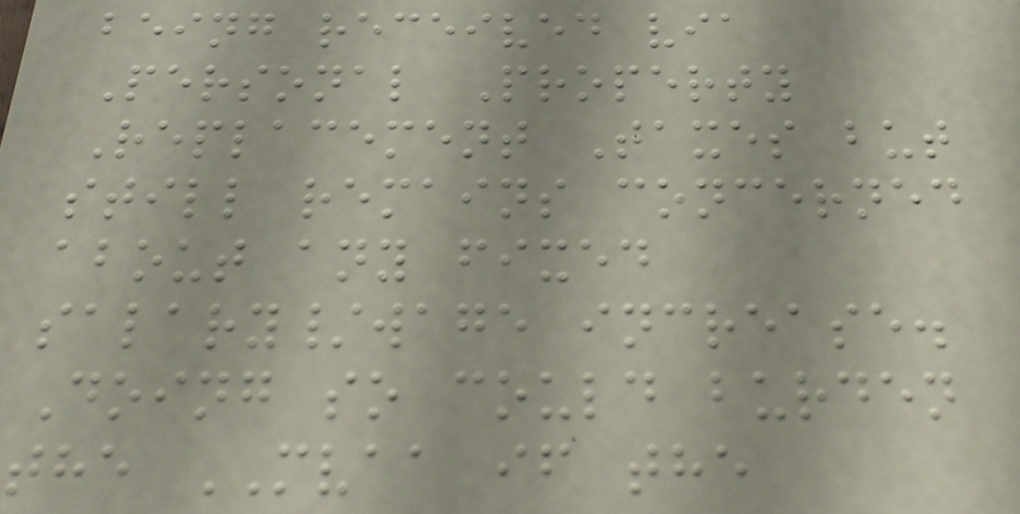being received via
Personal Property
Replacement Taxes but
still remains concerned
about any fixed
salary/wage increase.
Doing so could burden
the MVAA if the
